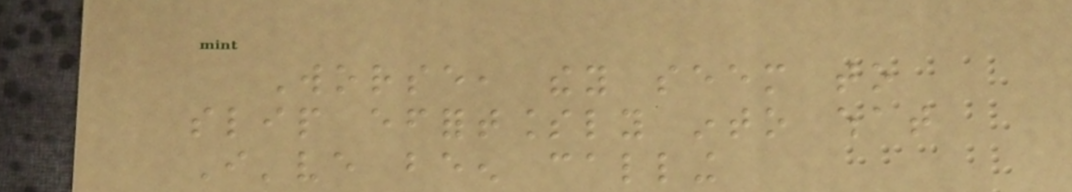Worse, they seem to
slip effortlessly into what
I've been calling
